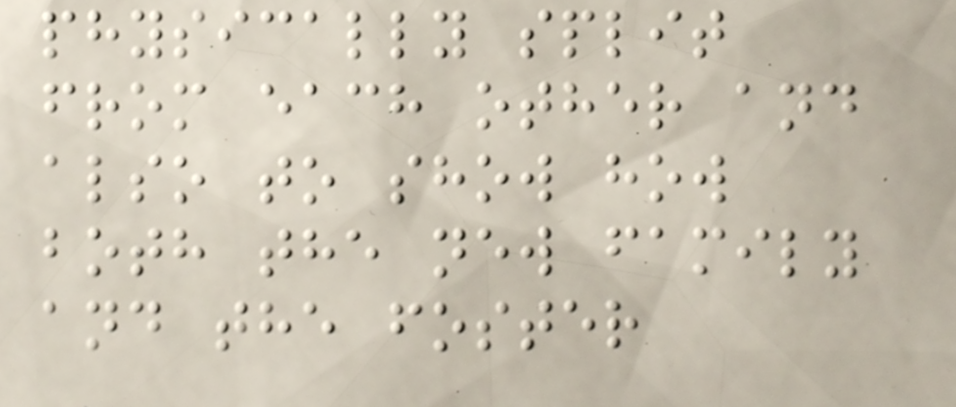physically split
from each other and
also to show how
both the new family
and the foster
